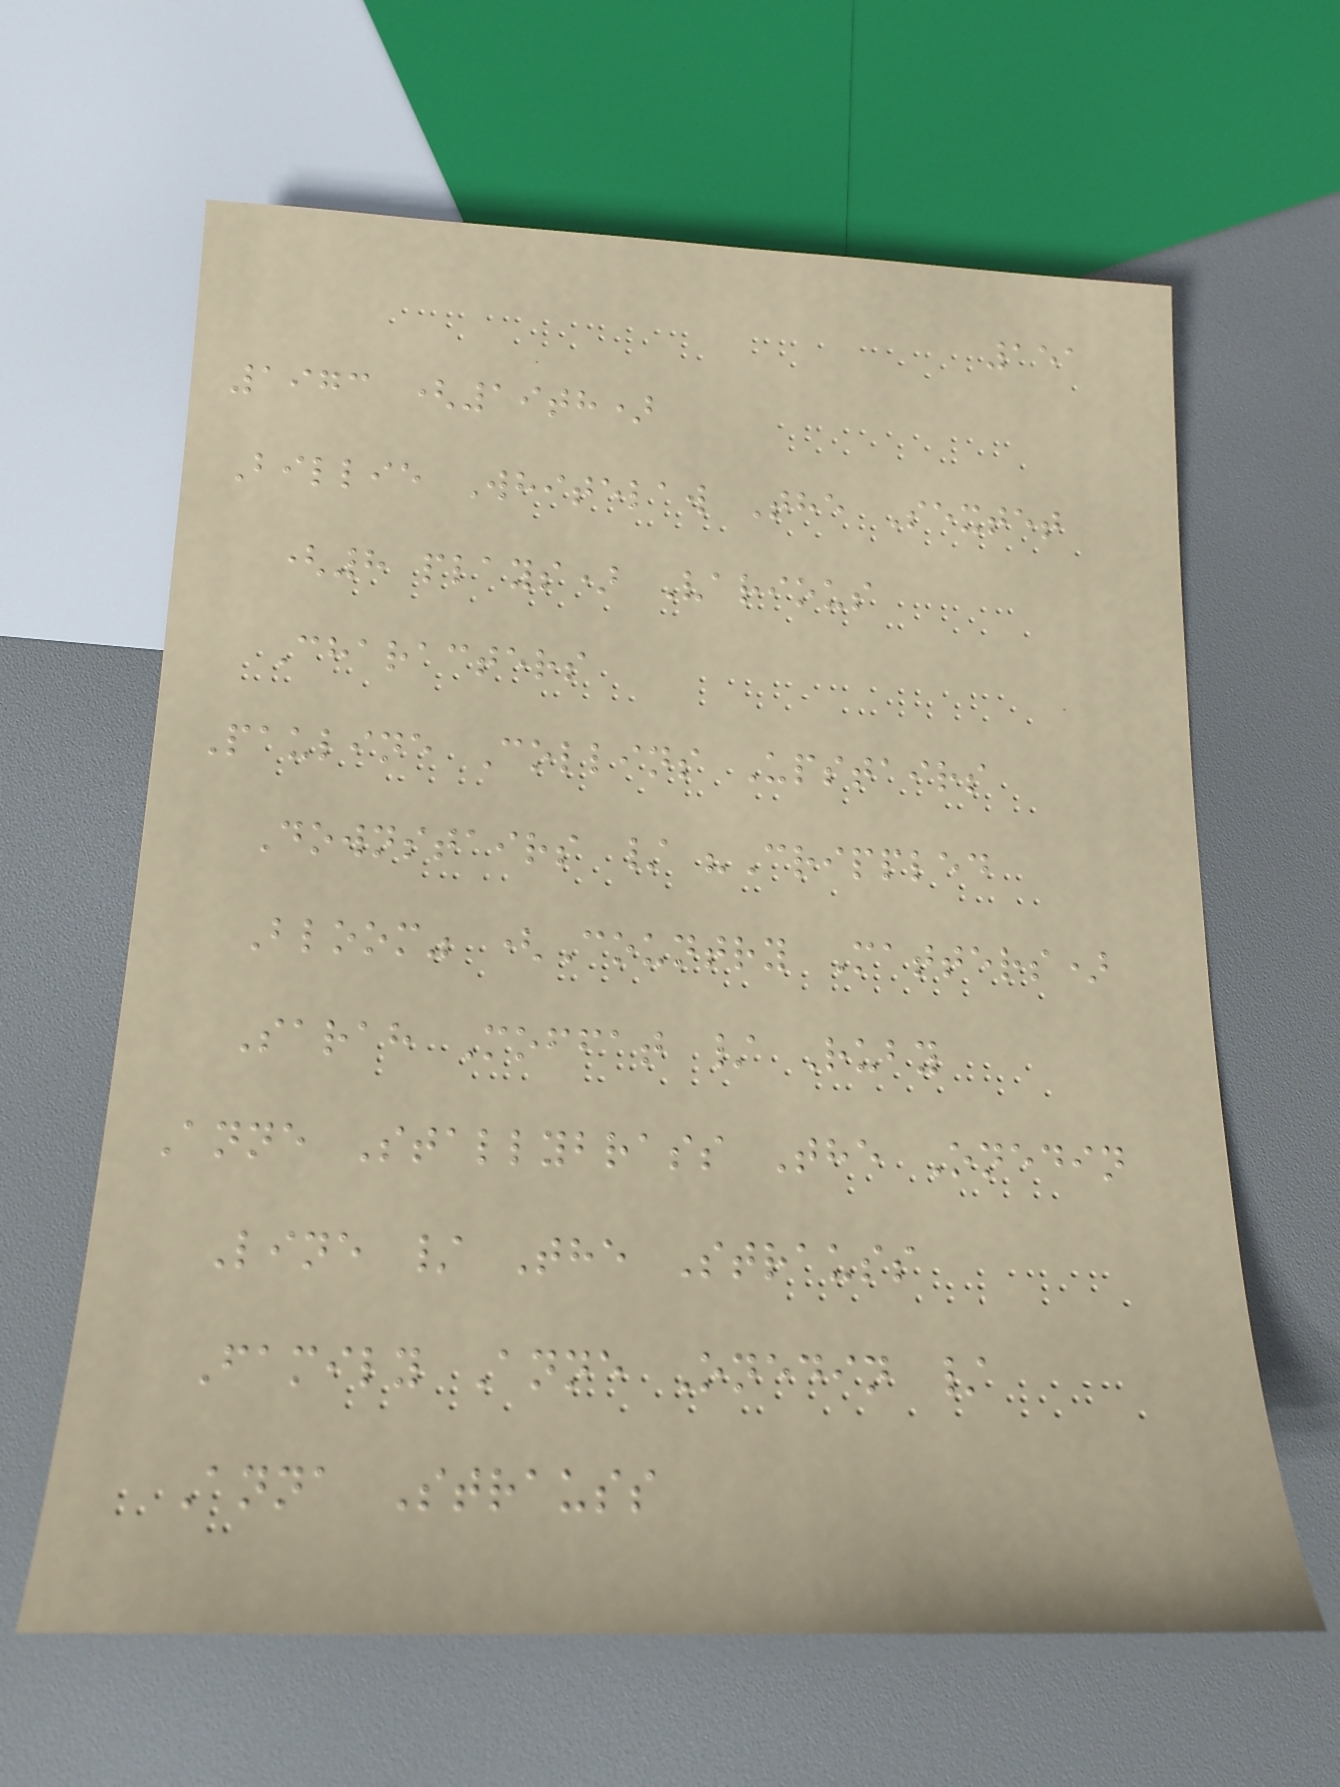151
1973 (19th)
Billie Whitelaw The Sextet
(8 plays) Various
Characters
Pauline Collins Upstairs
Downstairs / "Crippled
Bloom" (Country Matters)
Sarah Moffat / Ruby
Anne Stallybrass The Onedin
Line / The Strauss
Family Anne Onedin /
Anna Strauss
